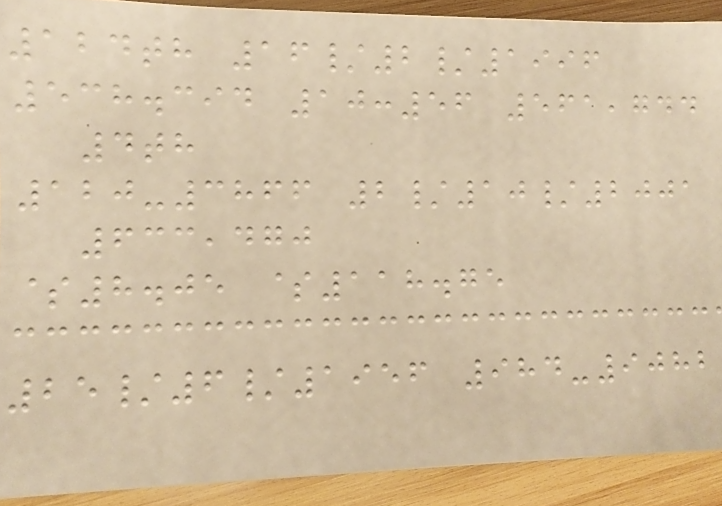124th 16/2/1996
538.394 10:56 561,744
4th
120-3866 2/10/2001
633,470
$8.05 $118.75
25/6/1956 984-9082
